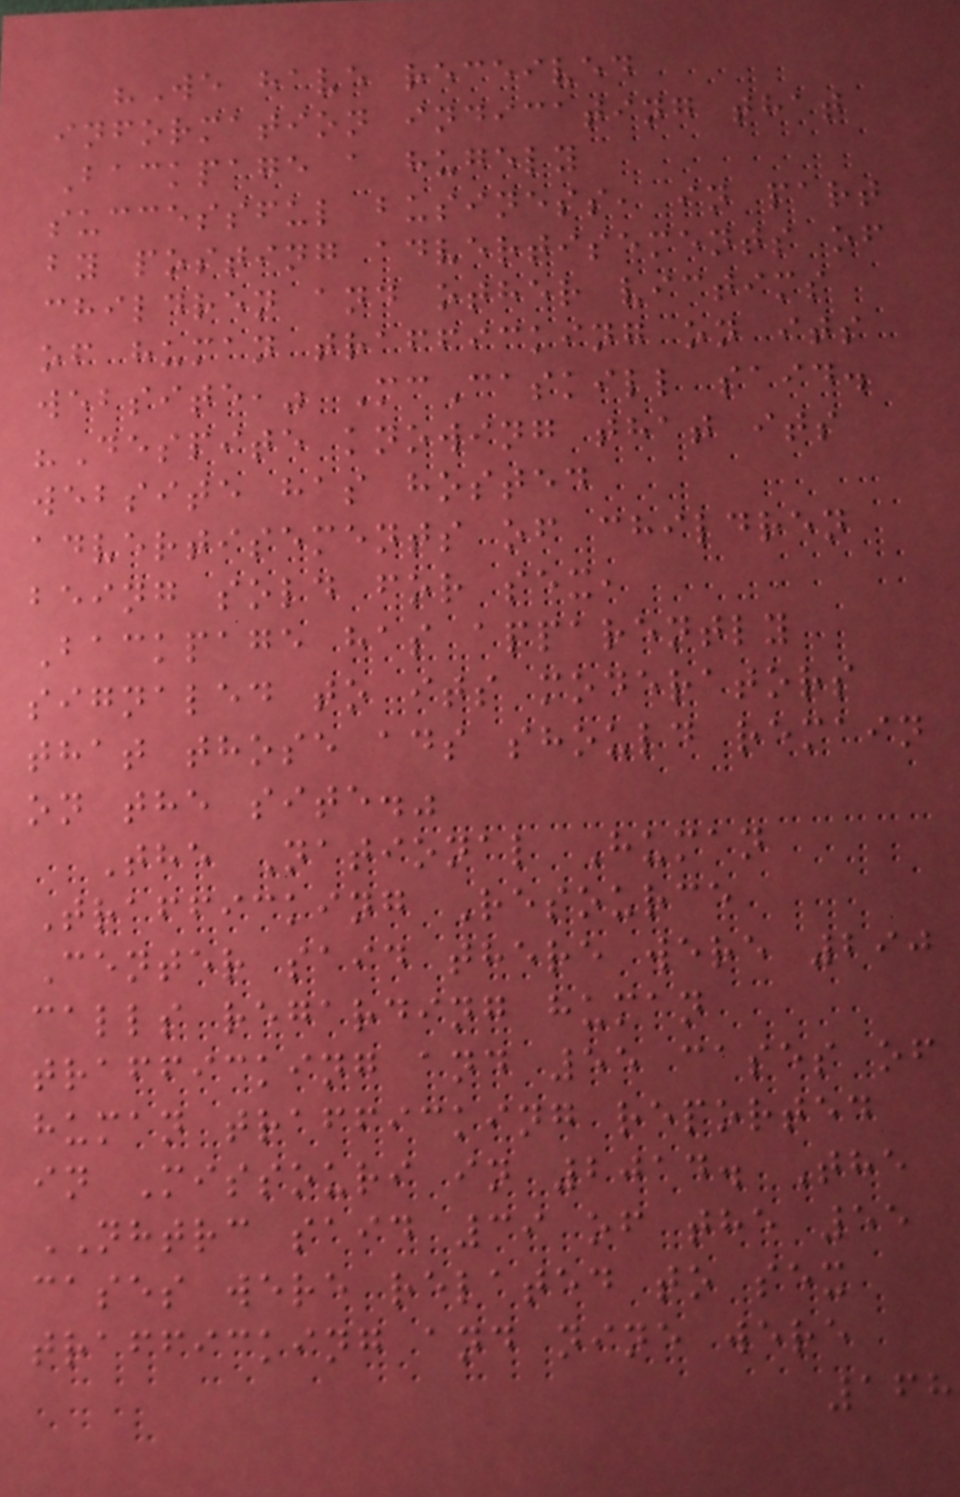"We have received
information indicating that
Backpage a hugely
successful business, in part
by posting advertisements of
children and other victims
of human trafficking on its
website," McCaskill said.
"Despite knowing that its
website has hosted
advertisements of children
being sold for sex,
Backpage has apparently
signaled to its moderators
that those ads should remain
on the site."
The National Human
Trafficking Resource
Center said there were 290
calls regarding human
trafficking and 55 cases of
human trafficking reported
in Missouri in 2014. The
NHTRC said 39 of the 55
cases were related to sex
trafficking and nine were
168
